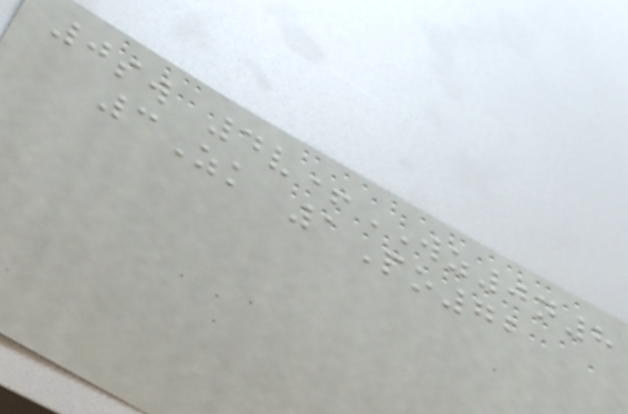0sw 4v+WZ0n8
3Zk 1Po72
